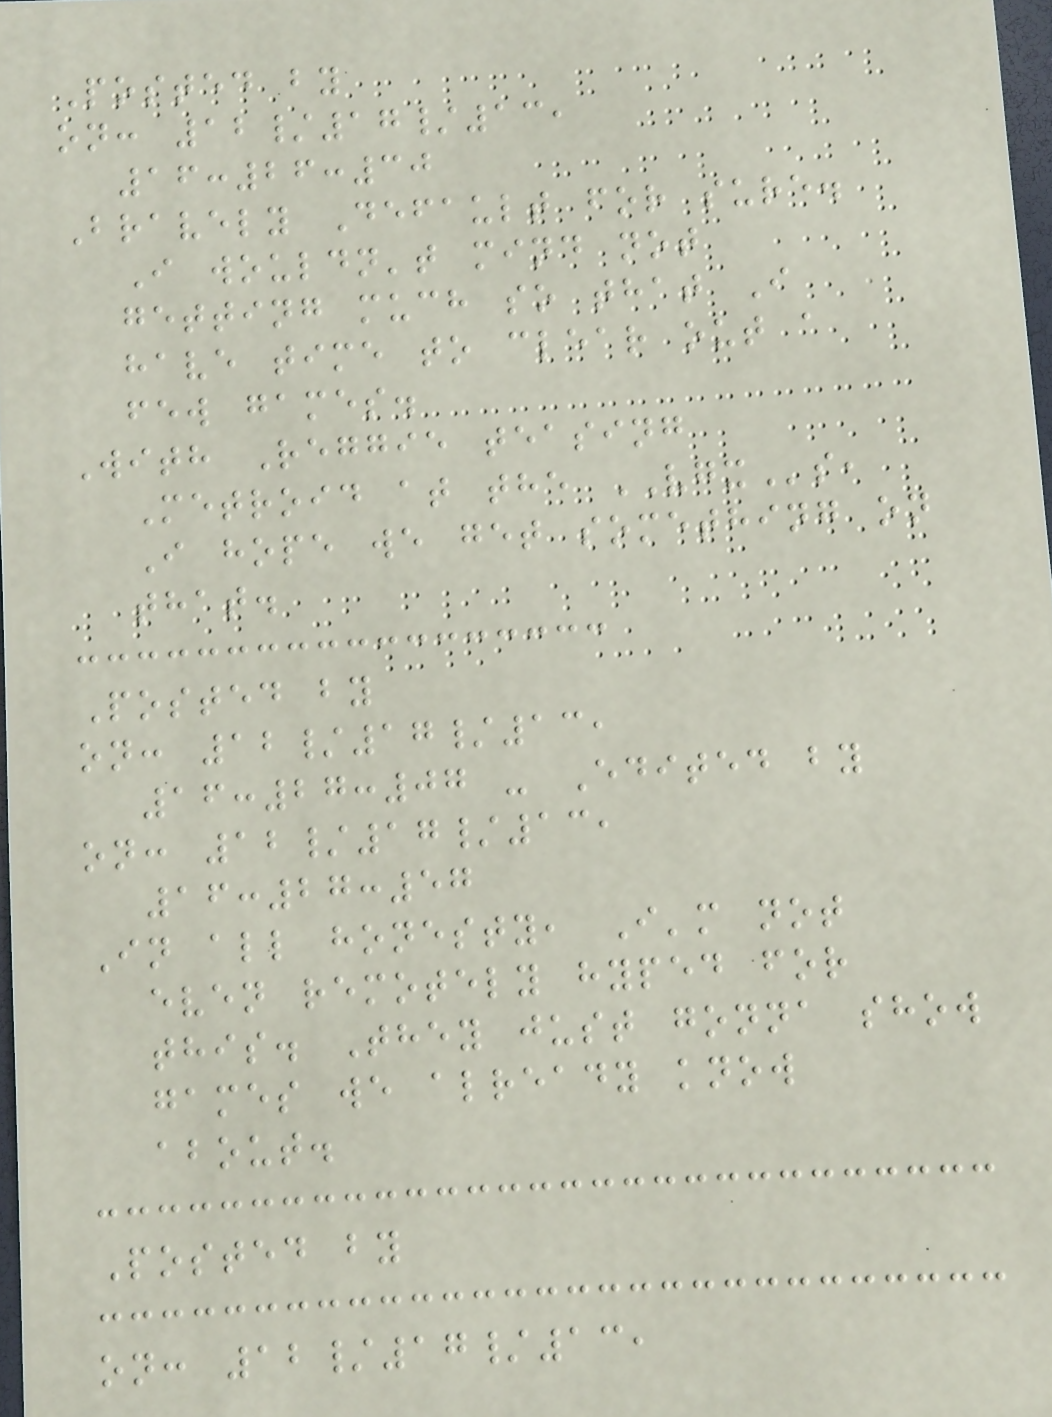Posted by
on: 12/17/13,
16:26:30
Bravely Default for sure.
I wouldn't mind not
getting much so that I
have time to clear out a
few games.
With Reggie teasing
Metroid at the VGXs,
I hope we get something on
that.
Posted by
on: 12/17/13,
16:27:07 - Edited by
on: 12/17/13,
16:27:57
In all honesty, I'm not
even remotely hyped for
this. They just gonna show
games we already know
about.
Posted by
on: 12/17/13,
